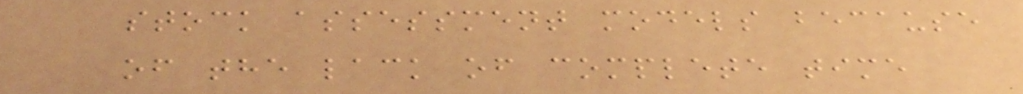stock assessment models because
of the lack of complete time
